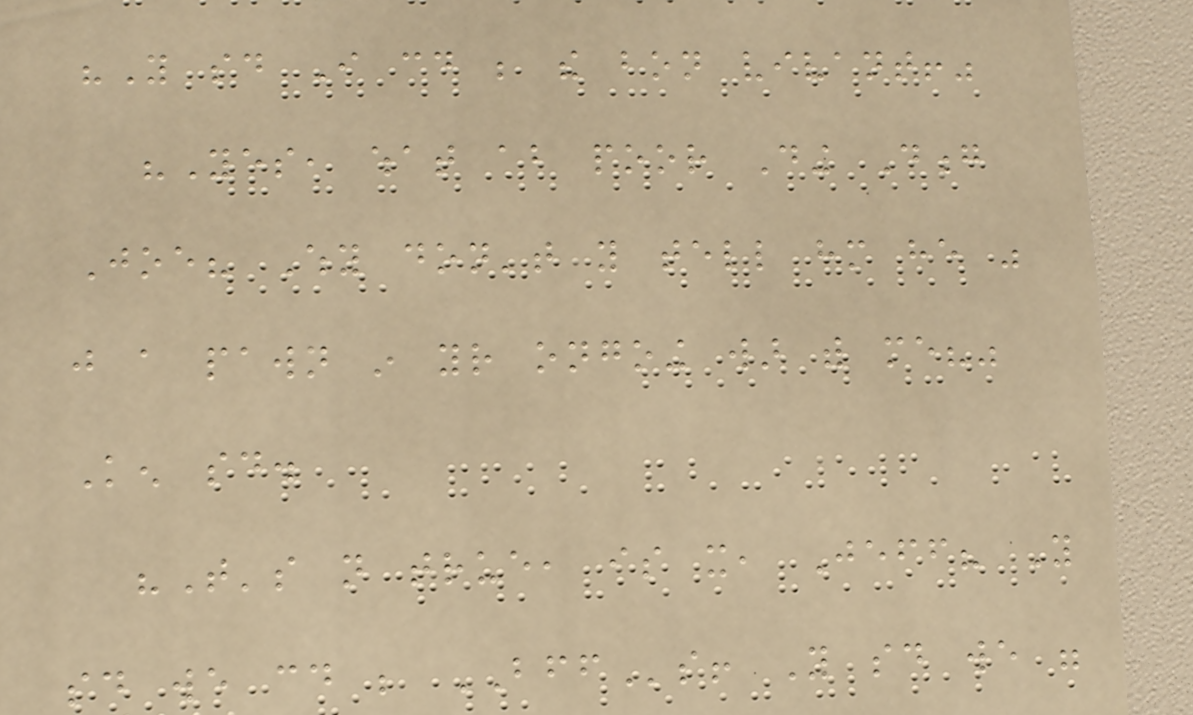"You said I could be the bon vivant!"
"Yes, what about poor Ding Dong
Joe? Why don't you tell him he was
just a pawn in your ongoing war with me?"
Ken said.
"That's not true, is it, Jeff? You
said we could be BFFs! You said we were
